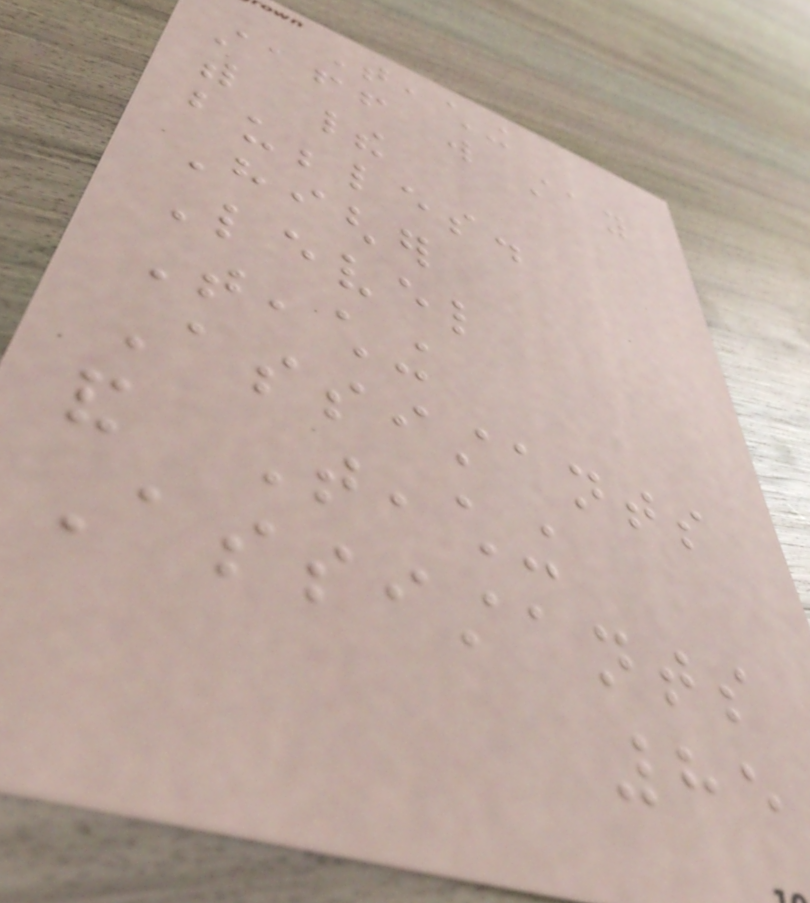Teaching
staff will stay
with their
bubbles.
Higher
Level
Teaching
Assistants
and Teaching
Assistants
85
